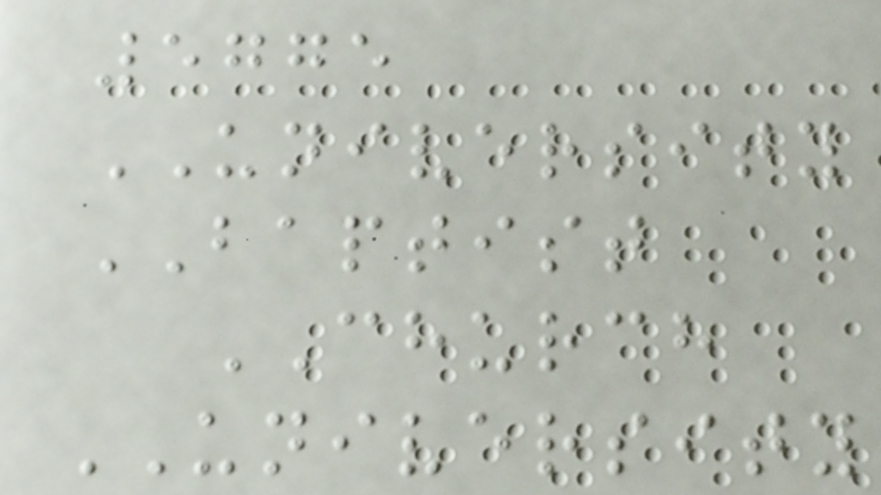5775
UNIVERSITY
BAPTIST
CHURCH
UNIVERSITY
